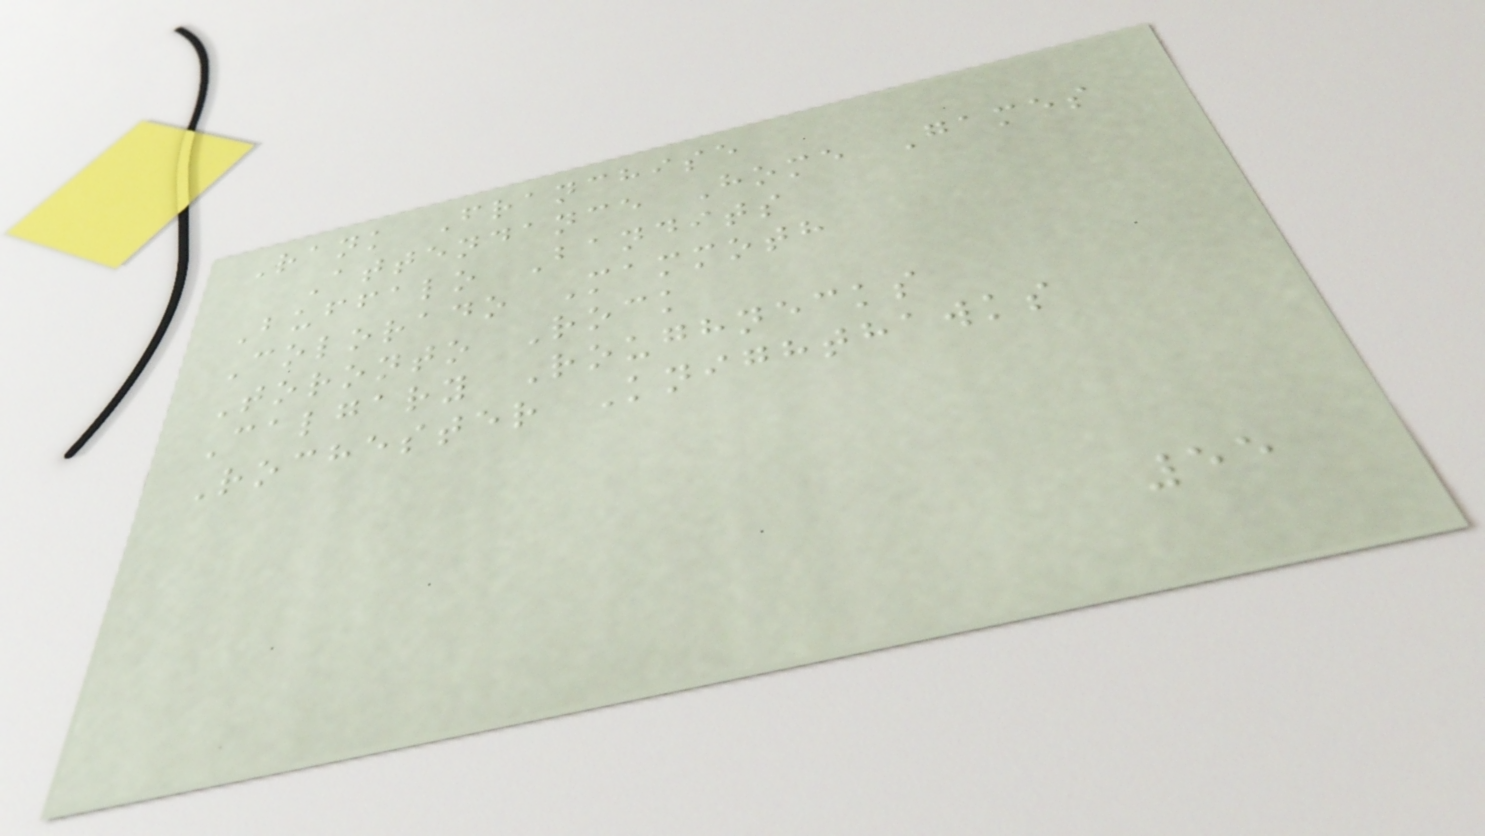Rank Franchise
Attendance Home Games
Buffalo Bandits
Colorado Mammoth
Toronto Rock
Calgary Roughnecks
Rochester Knighthawks
55
